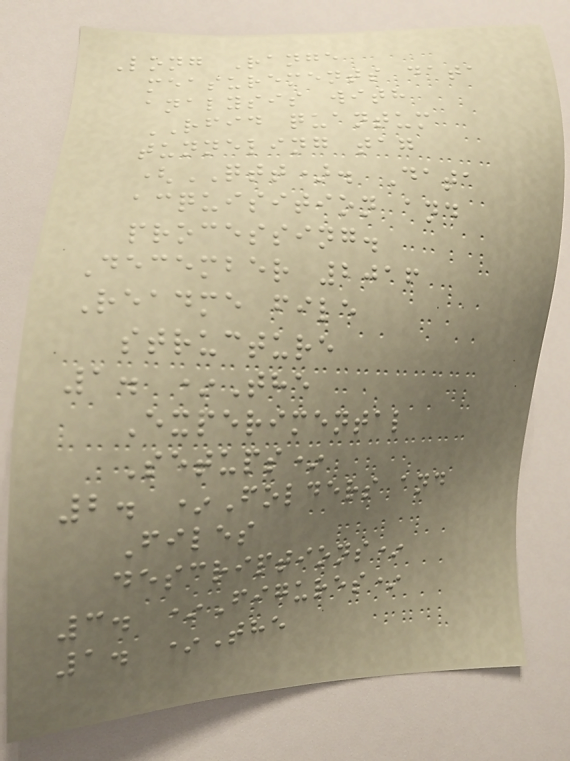Long Range
measurements data
analysis with
RFID quantum
tunneling tag
(QTT). Data
acquisition and
processing.
December 2016
Readme file
structure
1. *The
Experimental
Setups*
2. *Folders and
Files
descriptions*
3. *Figures*
1. *The
